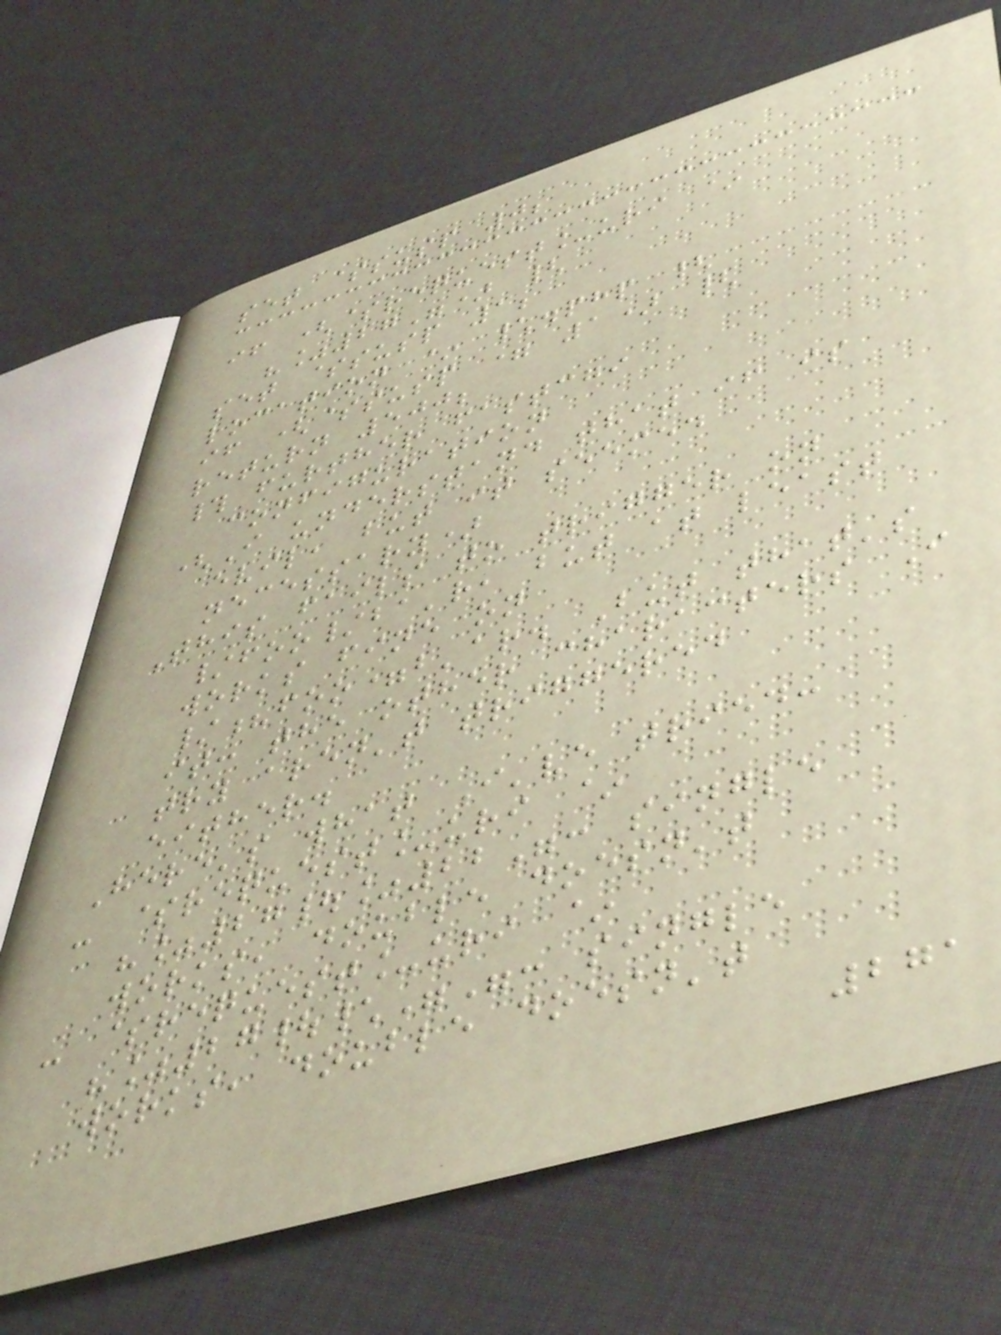set $susp 0;
if ($request_uri ~
"%27") {
set $susp 1;
location ~ \.php {
if ($susp = 1) {
return 500;
# further fastcgi
configuration
(I understand that if is
evil, but it seemed
necessary)
This fails to trigger on
/foo/ba'r, but at least
works fine on
/?foo=b'ar. But that's
it: the other characters I
try aren't triggered
either.
Here's what I've tried:
- $request_uri ~
"%27|%22": single
works, double doesn't
- $request_uri ~
"%27|\"": single
works, double doesn't
271
